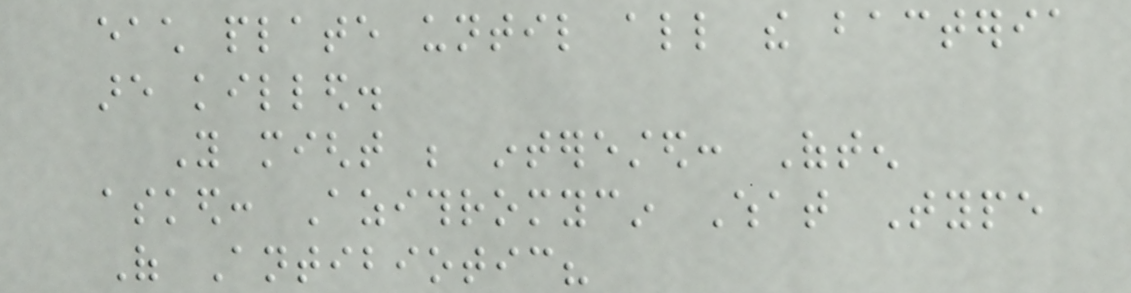each plate until all the bacteria
are killed.
You might be interested: Often
asked: Azithromycin What Type
Of Antibiotic?
